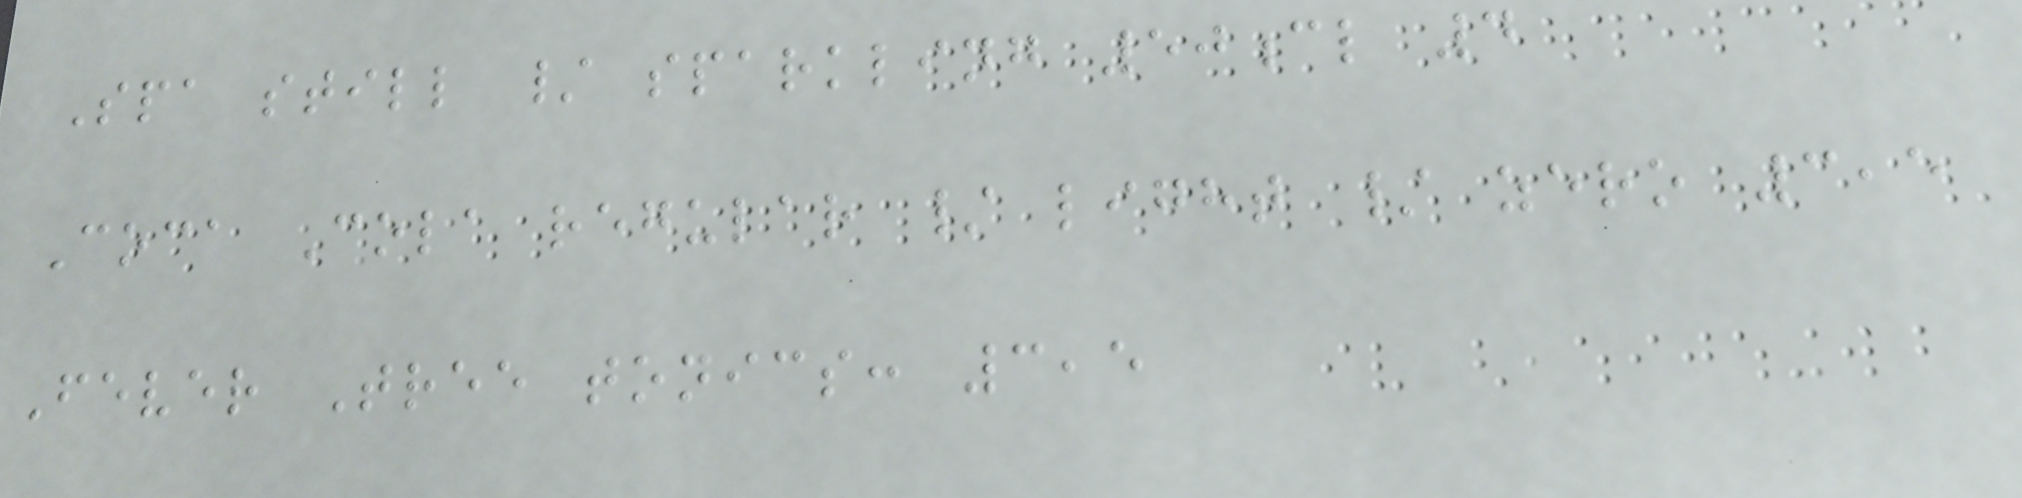Spa still / sparkling 50cl 4
Coca Cola regular / light / zero 3,5
Fever Tree tonics: 3,5
